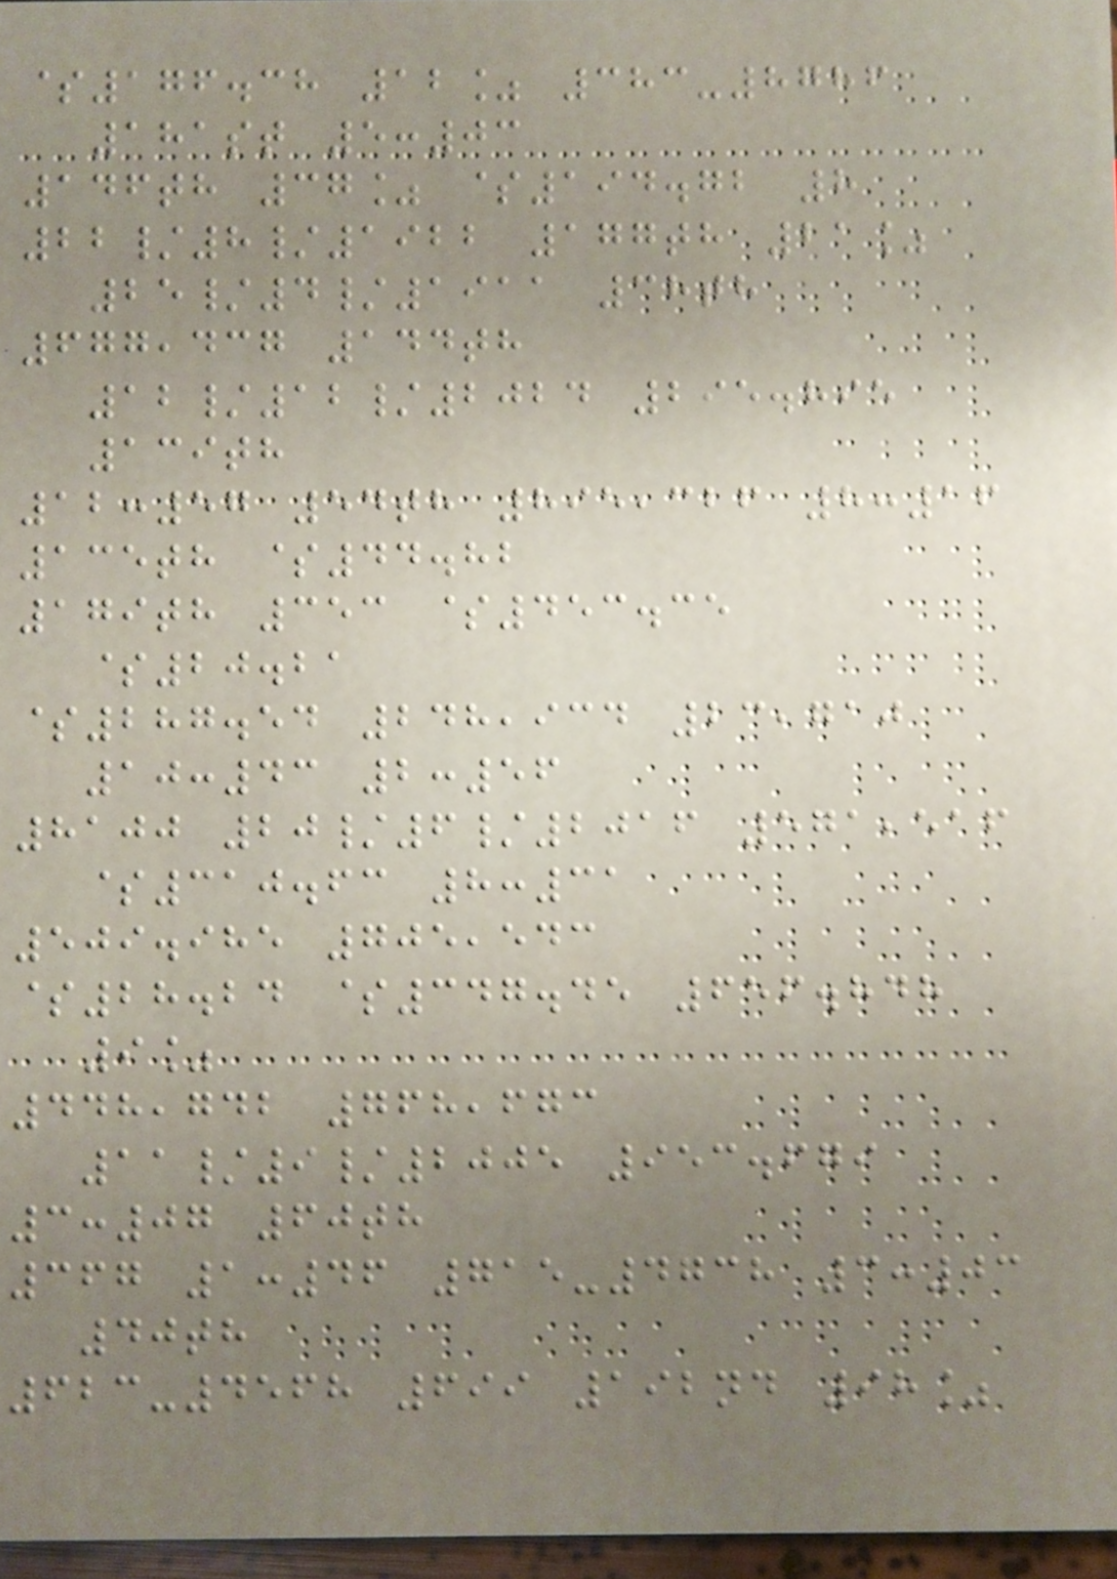$176.38 12% 383-8786
181st 5:03
146th 37% $194.72 8
22/8/1922 177th 21%
25/4/1911 38th
677,437 144th
12/12/2024 295.895
139th
12:57 54th 895,326 8:16
135th $44.82
179th 353 $453.35
$20.21
$287.54 248,934 23,710
10:43 2:56
8100 20/6/2016 571,516
$310.63 8:31
509.985 705,543
$28.24 $347.45 656.848
9%
448,742 768,673
11/9/2005 953.679
3:07 60th
367 1:46 715-4738 3:03
40th
623-4568 699 192nd 98%
